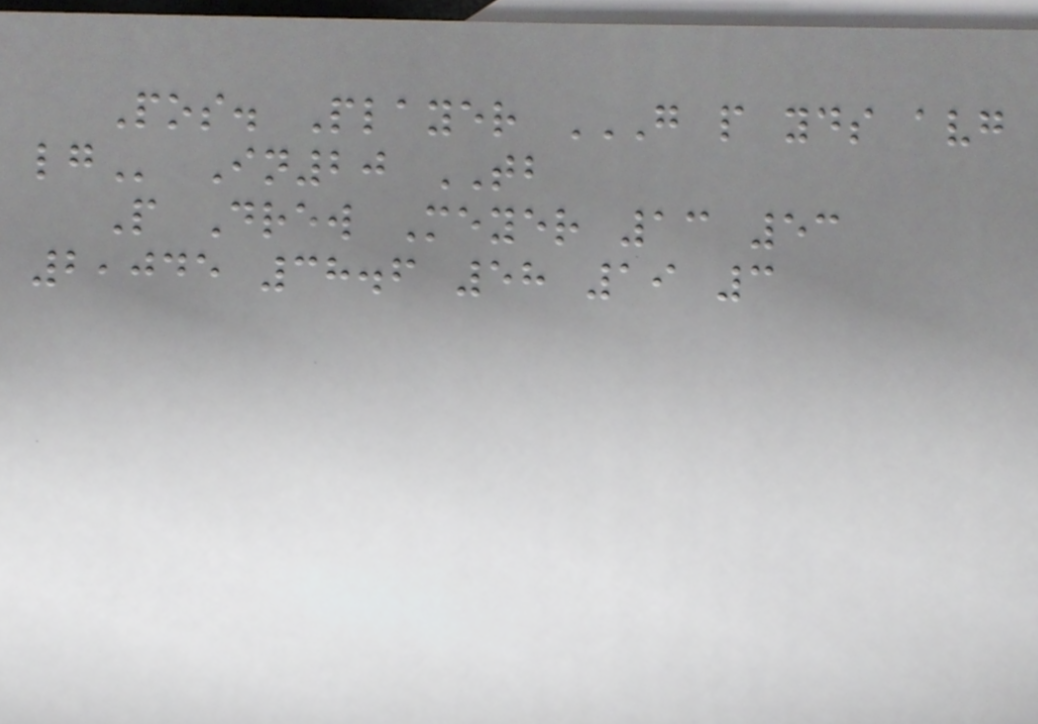Pos. Player G P YDS AVG
LG In20 TB
P Drew Meyer 13 53
2,045 38.6 58 19 3
